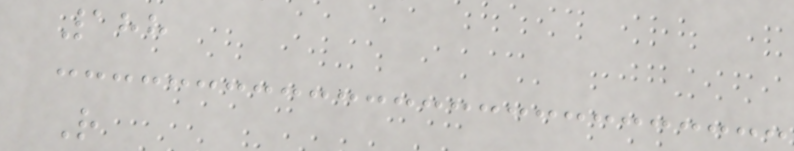188
R
